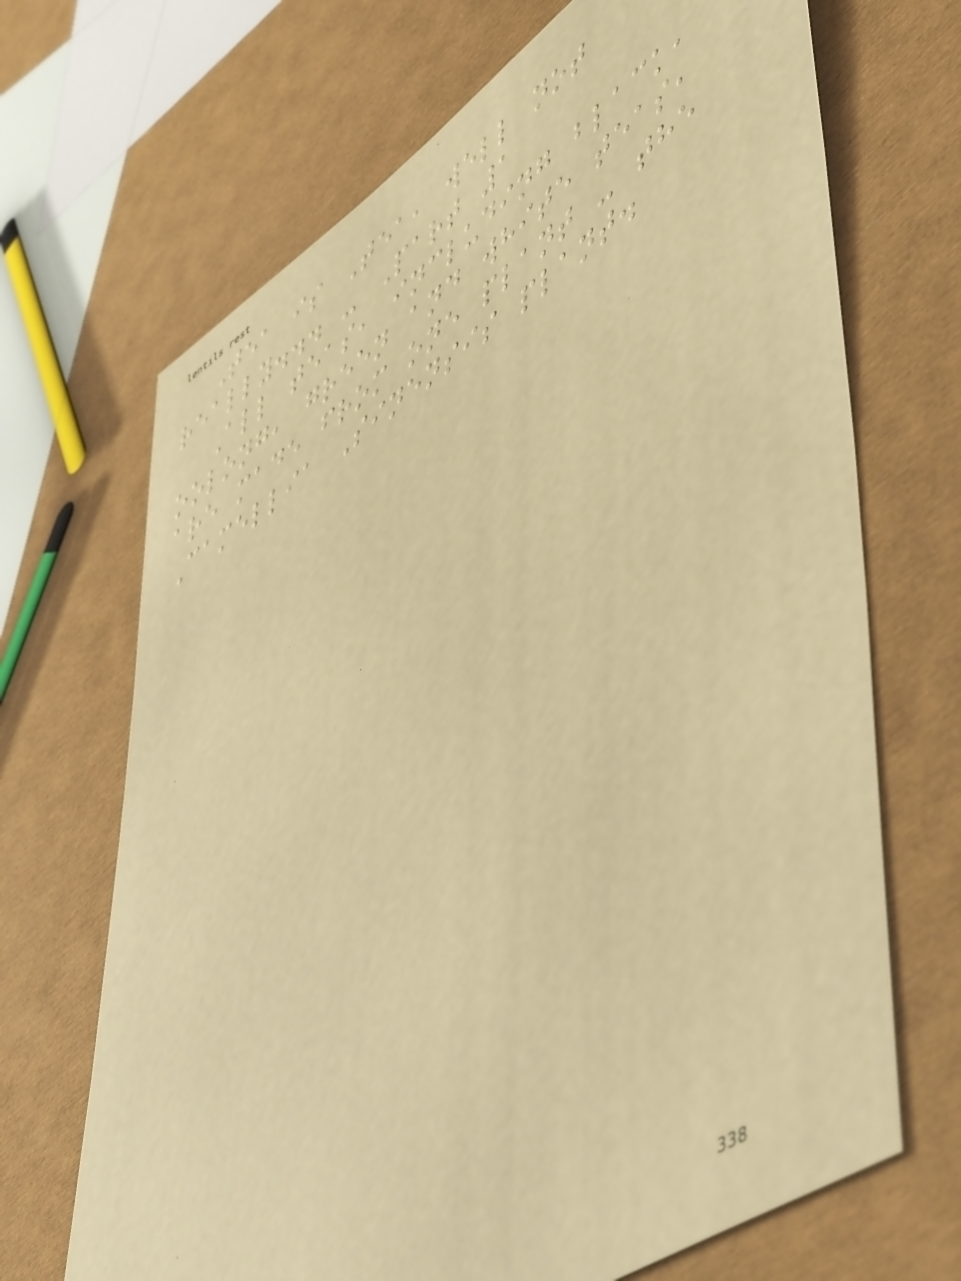Tea is Tea, well not
really... - Part 1
All teas, including black,
oolong, green and white teas,
are made from one plant - the
Camellia Sinensis plant.
